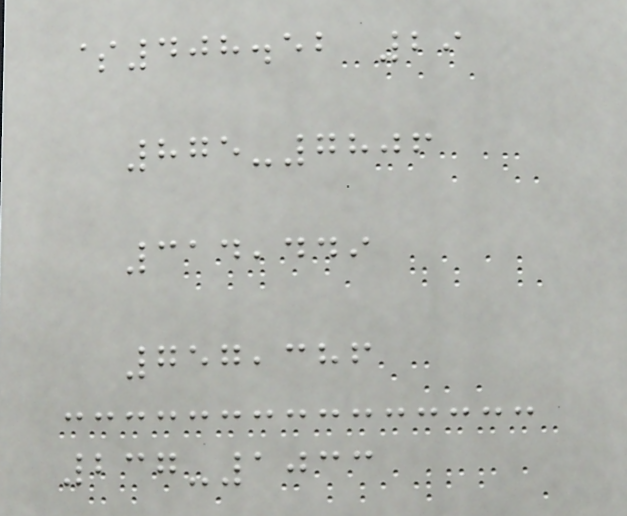$408.52 29
875-7806
314,449
757,386
237-1033
